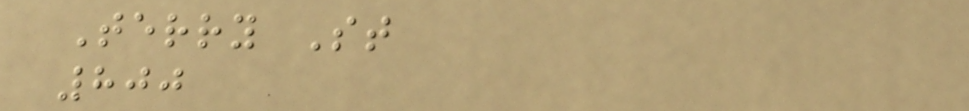Terry St
800
